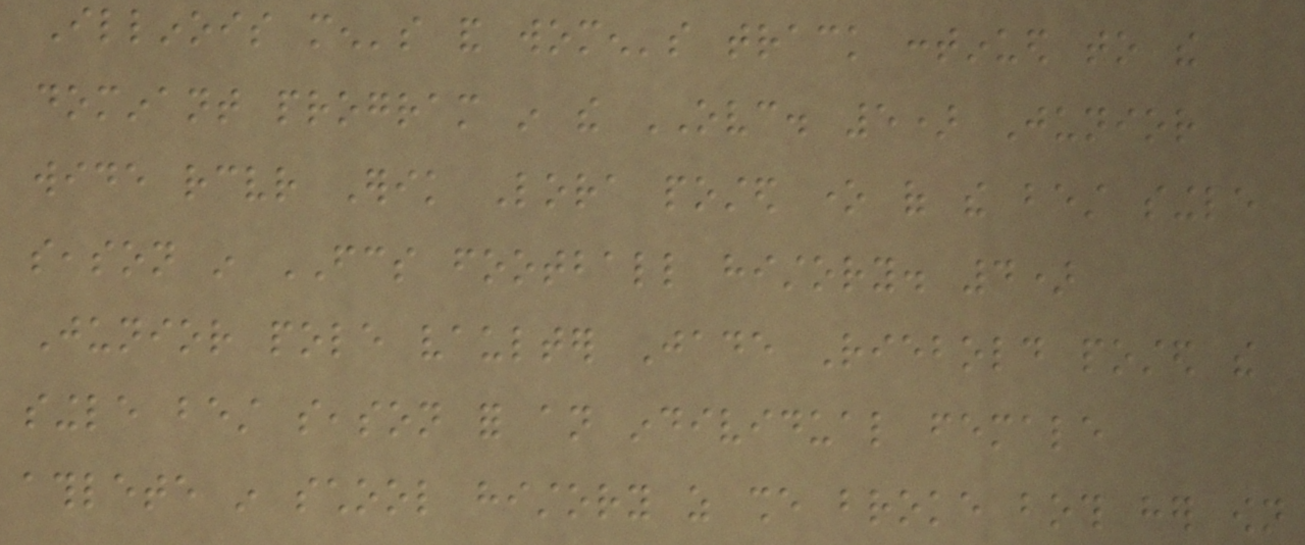Illinois men's and women's track continued to the
dominant program in the OVC. 5) Junior
wide receiver Erik Lora posted one of the best single
season in FCS football history. 4)
Junior pole vaulter Jade Riebold posted the
single best season for an individual female
athlete in school history as she broke both her own
